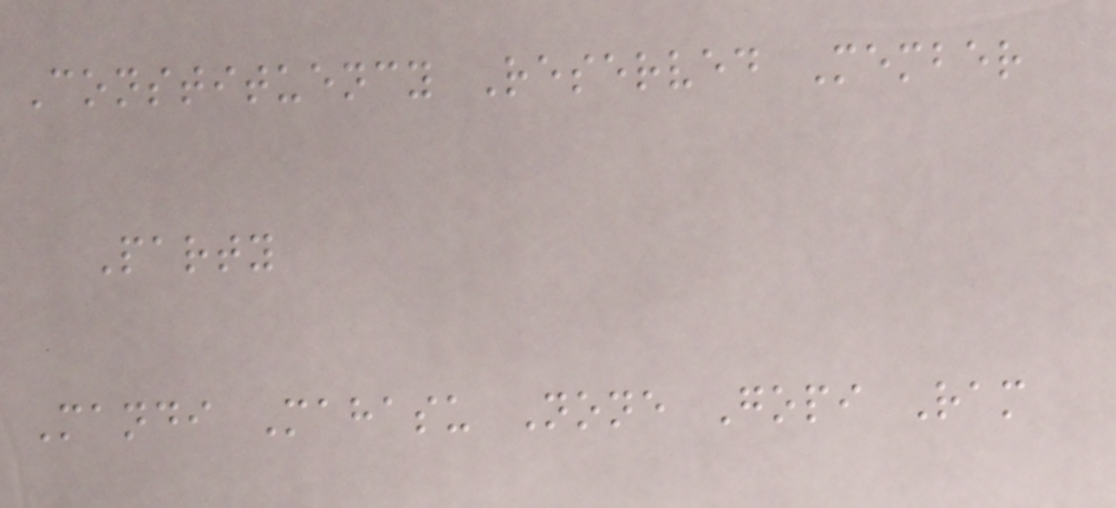Constituency Reserved Member
Party
Mandi Mahasu None Gopi Ram
